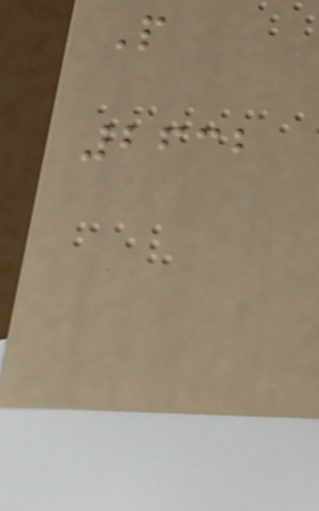P
2632
